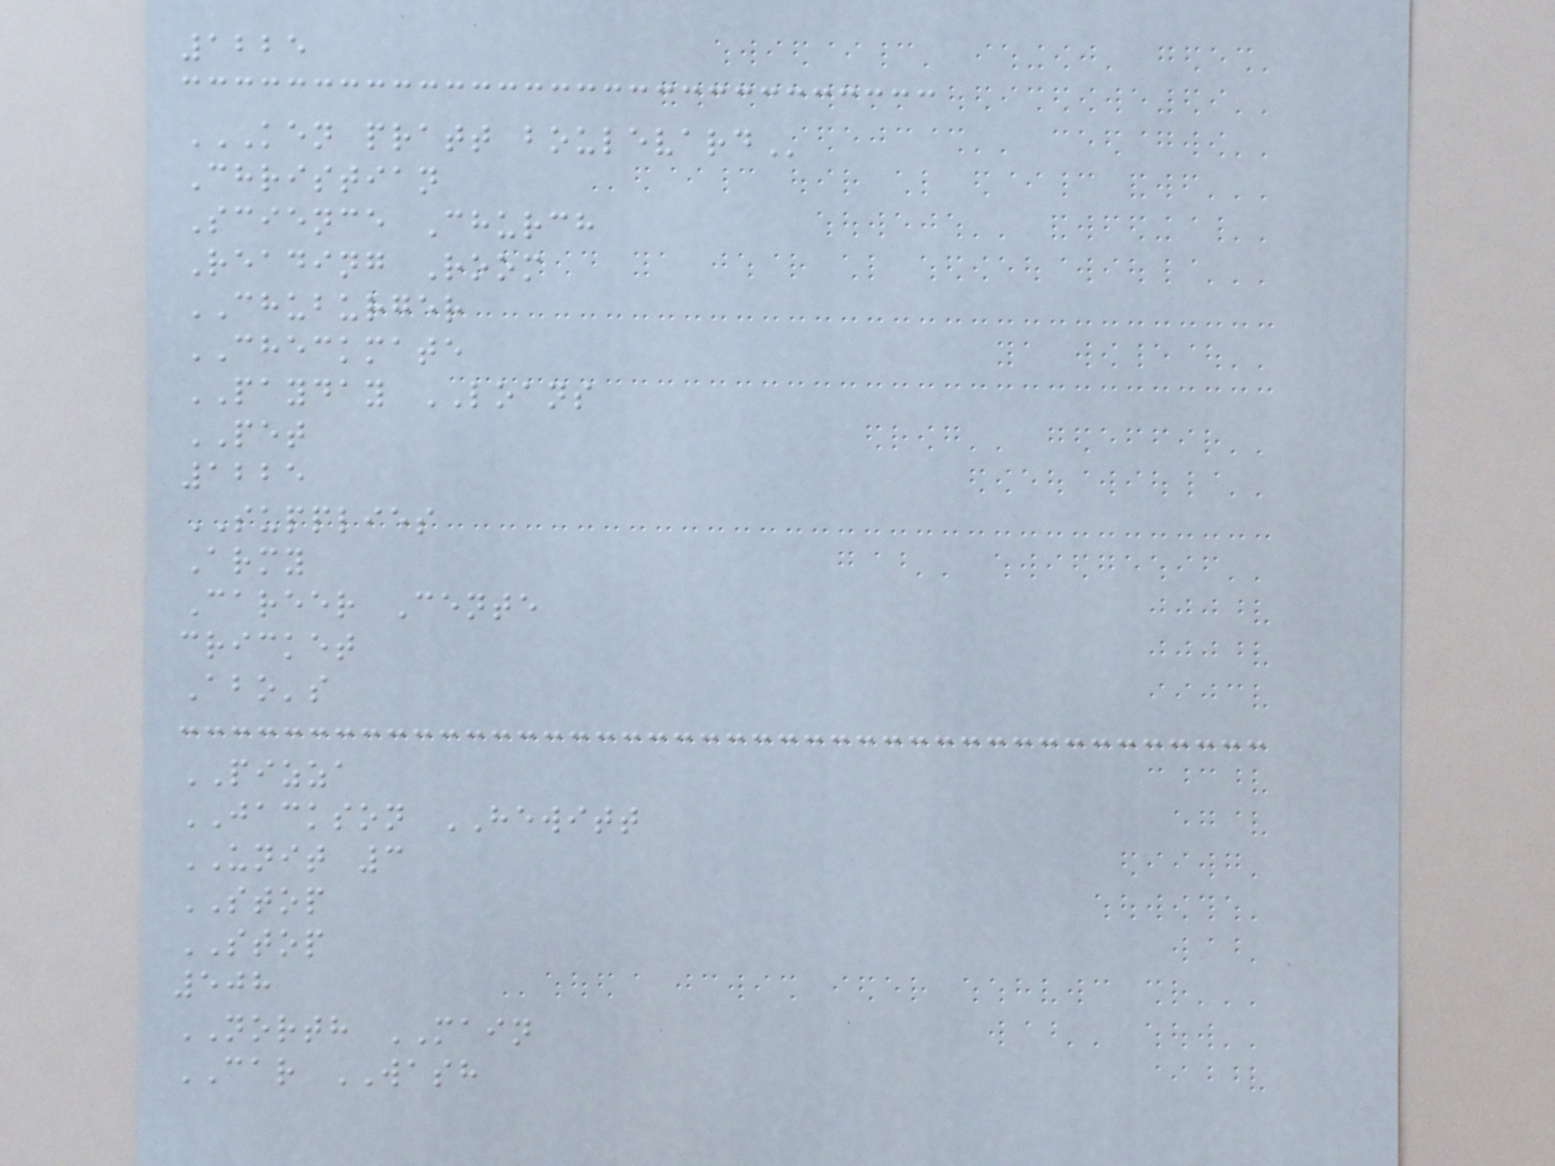1225
KEN PRATT BOULEVARD
Christian
Science Church
Reading Room
CHUBURGER
CHECKMATE
PAYDAY LOANS
PET
1225
SUPPLIES
Army
Career Cente
cricket
Abo's
PIZZA
JACKSON HEWITT
UNIT 3
STOP
STOP
508
NORTH MAIN
CAR WASH
